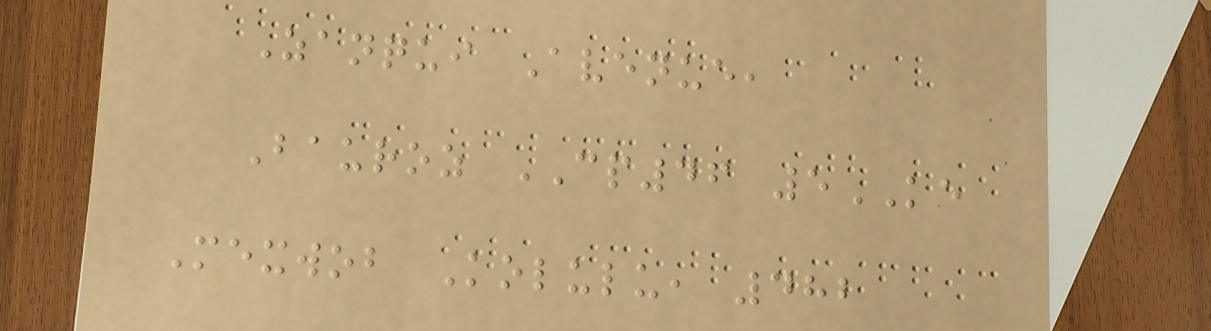Zanqui Avenue,
Bauroz CP46 5KE
Mexwob Kolulu, 482
